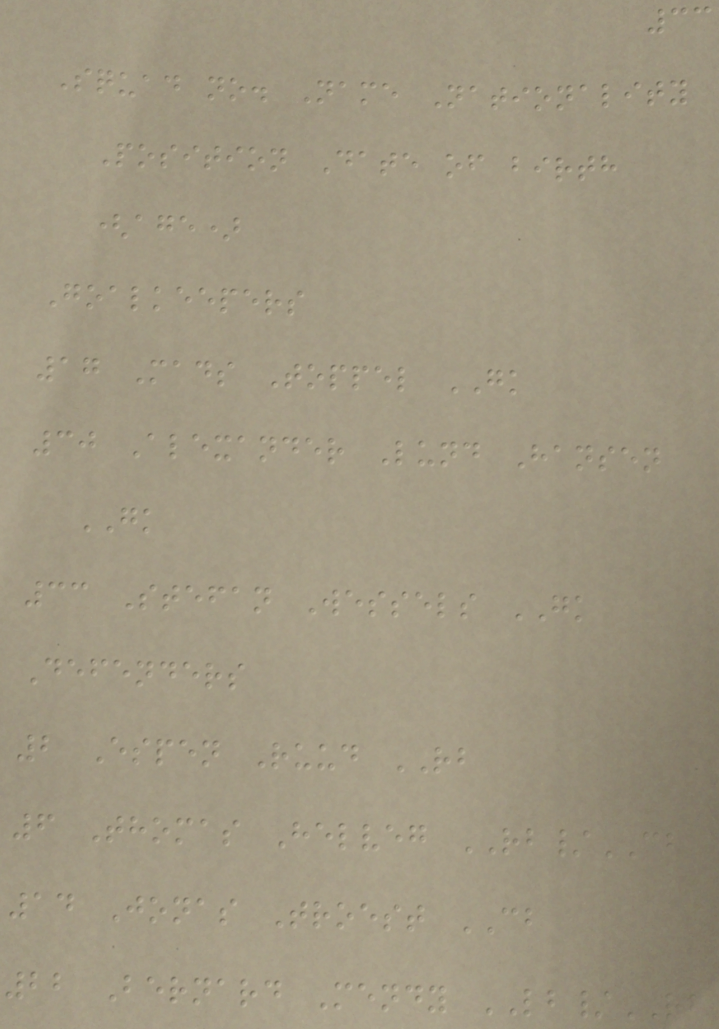33
Squad no. Name Nationality
Position Date of birth
(age)
Goalkeepers
17 Mads Toppel GK
30 Alexander Lund Hansen
GK
33 Stefan Wessels GK
Defenders
2 Espen Ruud RB
6 Thomas Helveg RB/CB
14 Jonas Troest CB
22 Bernard Mendy LB/RB
